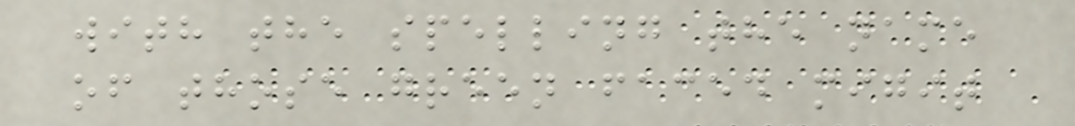with the spelling the name
of those green faced migit
